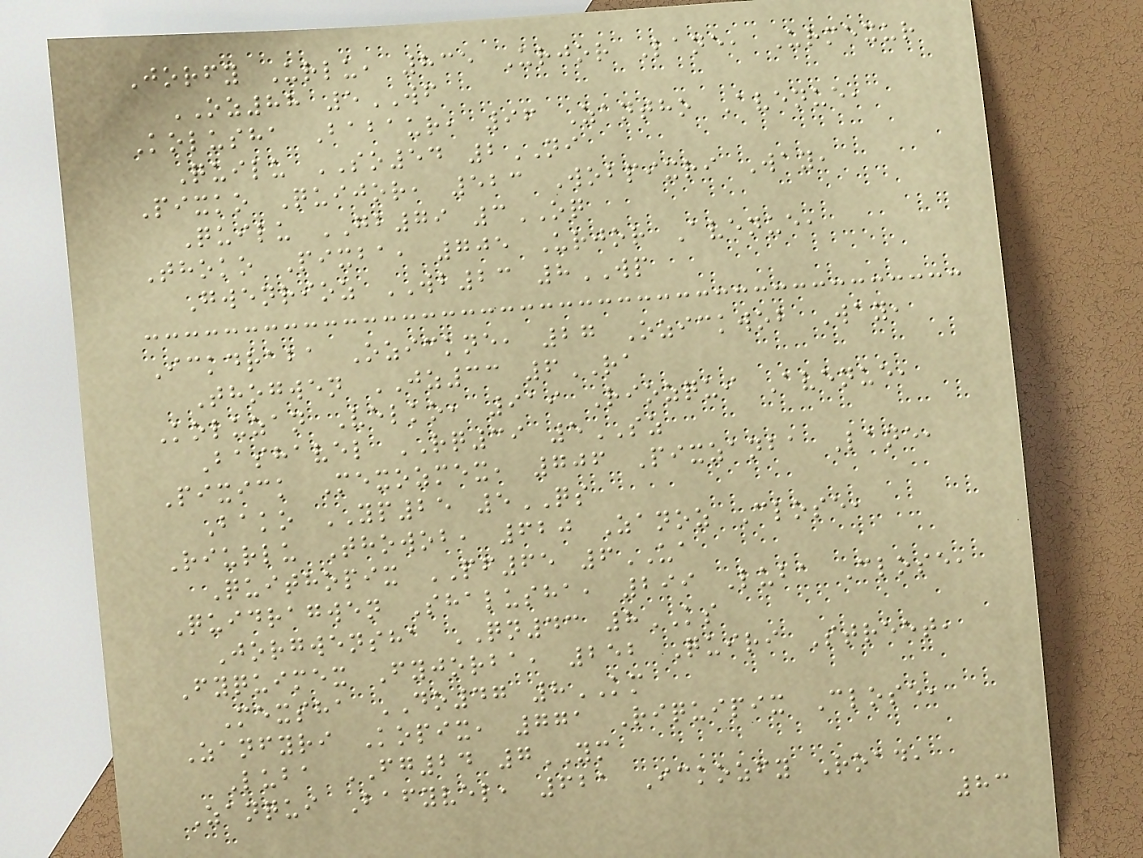Jorfy Urlu, 835 Urjor Lane, Urmexur
OZ88 5WF
Kolusha Babaur, 96 Zantho Avenue,
Quilu SO54 2NI
Pixko Quijor, 523 Wobpixri Way,
Quilu GB79 3OQ
Thoko Pixba, 705 Urjor Avenue,
Gwenrioz WB23 8WP
Ickdraba Ozickne, 27 Ozickwob Way,
Thogwen JZ33 6RA
Koluzan Velko, 919 Riozqui Avenue,
Bashavel RQ39 5SZ
Pixick Mexozmex, 706 Pixzanba Lane,
Bako YP25 5QS
Riurlu Thowob, 620 Zanoz Close,
Quithopix PF65 6UA
Quidragwen Shalusha, 299 Luba Close,
Jorgwensha QN43 8KS
Fyquimex Fyjorba, 252 Quiri Street,
Mexsha DO47 8KM
Zanfyri Kopix, 771 Riquipix Close,
Luba FG24 7YM
Zanqui Bafyvel, 621 Ickozfy Road,
83
